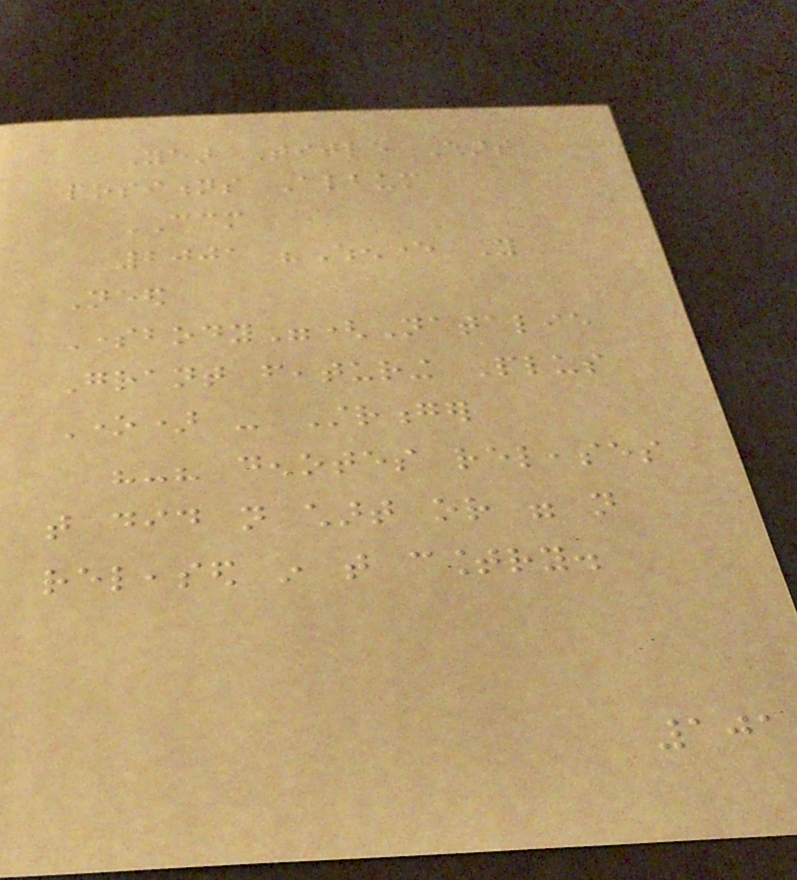Year Title Chart
positions Album
CCM
2001 "Whenever You
Need
Somebody"(Natalie
Grant featuring Plus
One) - Stronger
"-" denotes releases
that did not chart or were not
released in that country.
101
